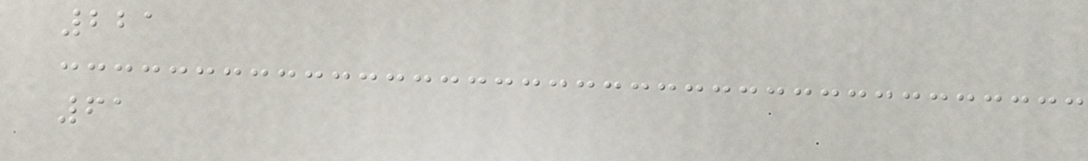221
61
